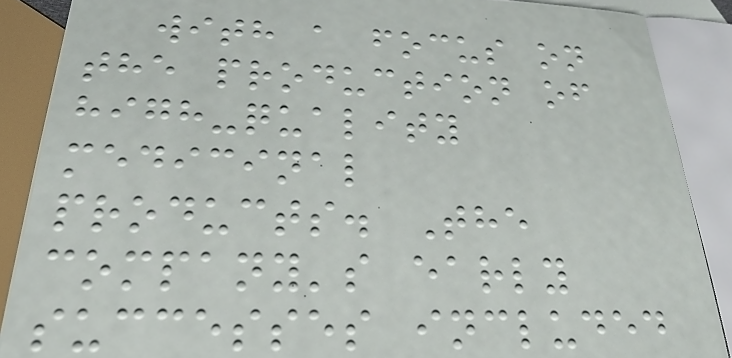with a focus on
the production of
high-quality
medicinal
products. The
company's early
successes included
